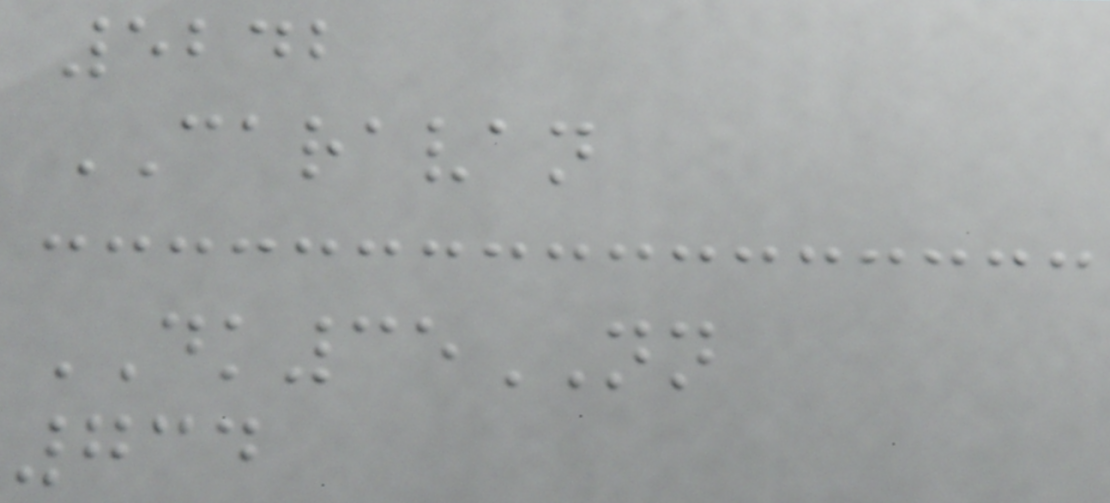5242
CARAVAN
DK35NN
734
